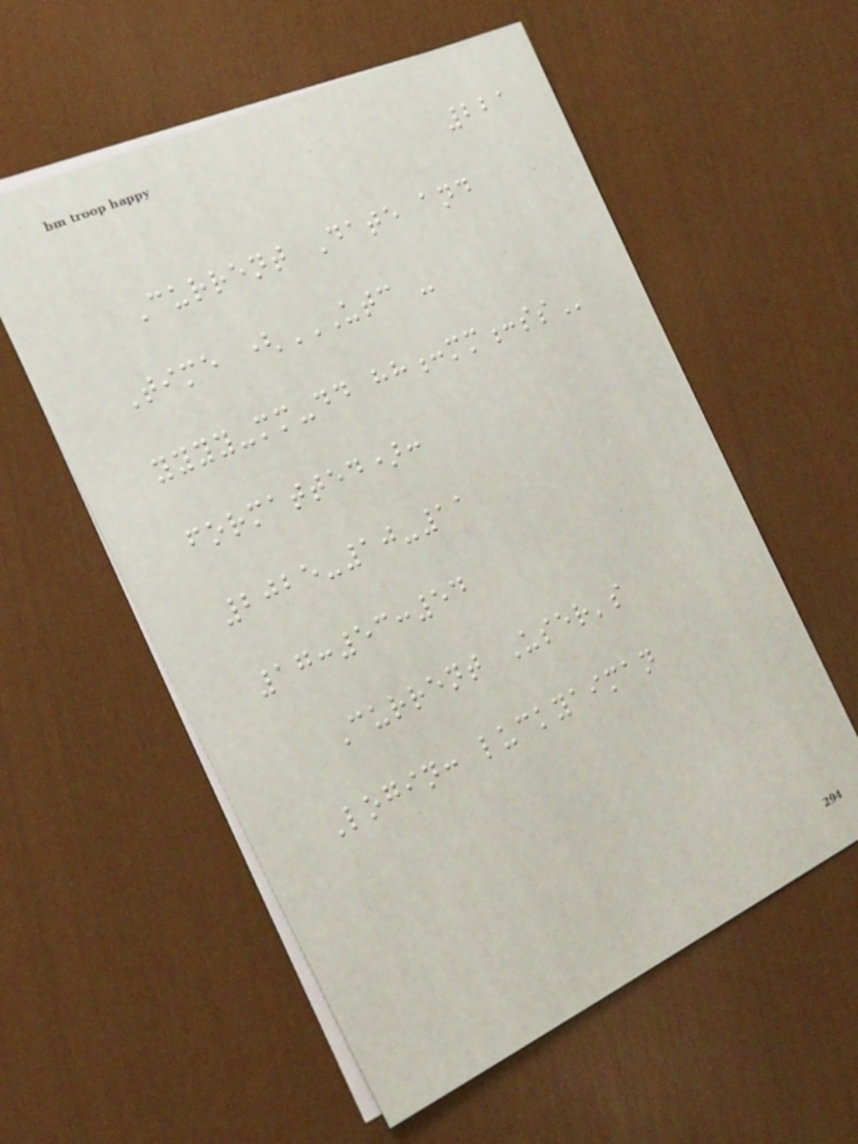221
Current Date and
Time (UTC -
YYYY-MM-DD HH:MM:SS
formatted):
2025-10-11
17:53:54
Current User's
Login: luckyaiman
